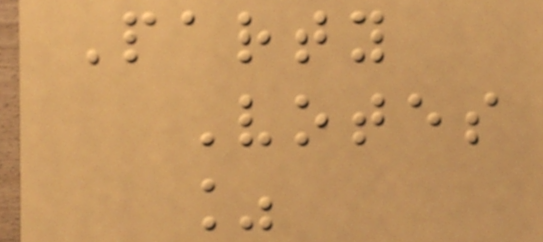Party
Votes
%
